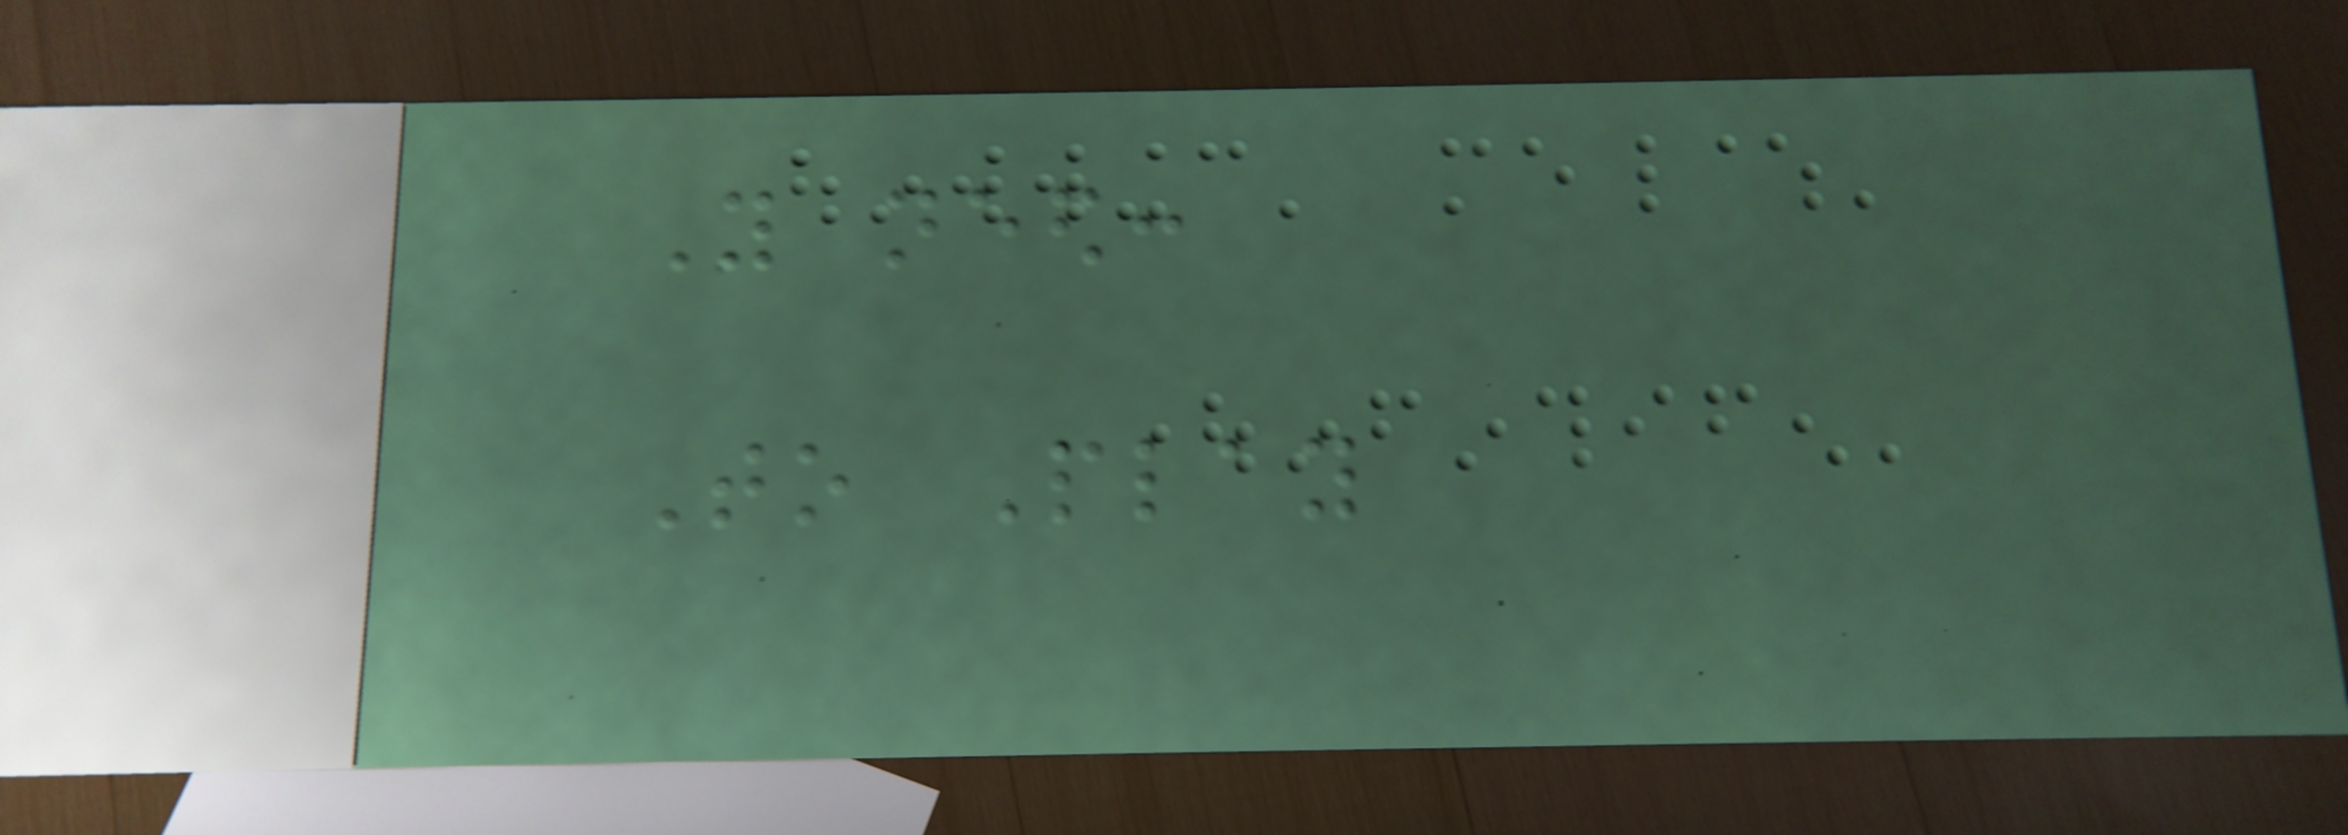You need:
To Play
